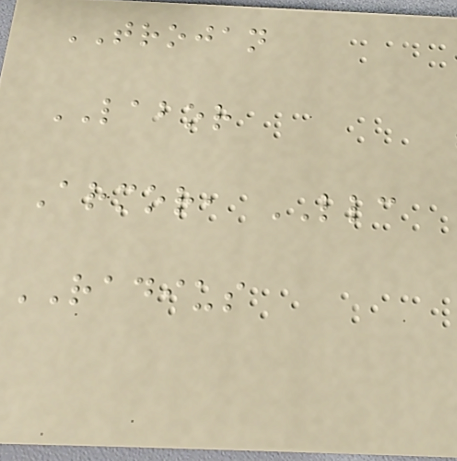TROJAN
LABOR
Armor, LLC
RADIUS
